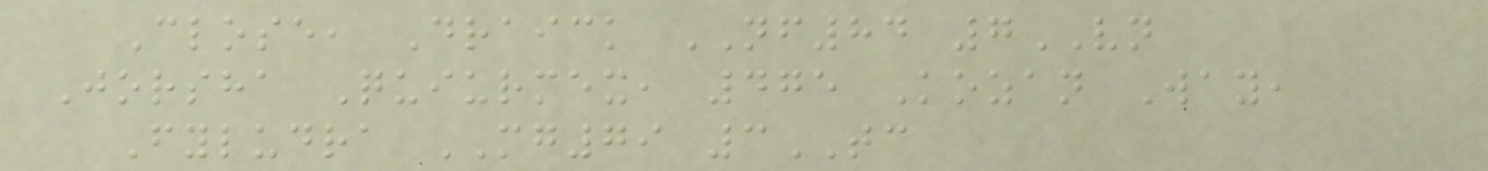Close, Draick NF84 7VN
Jorsha Quiurmex, 475 Kozan Way,
Fyludra MG79 3TC
